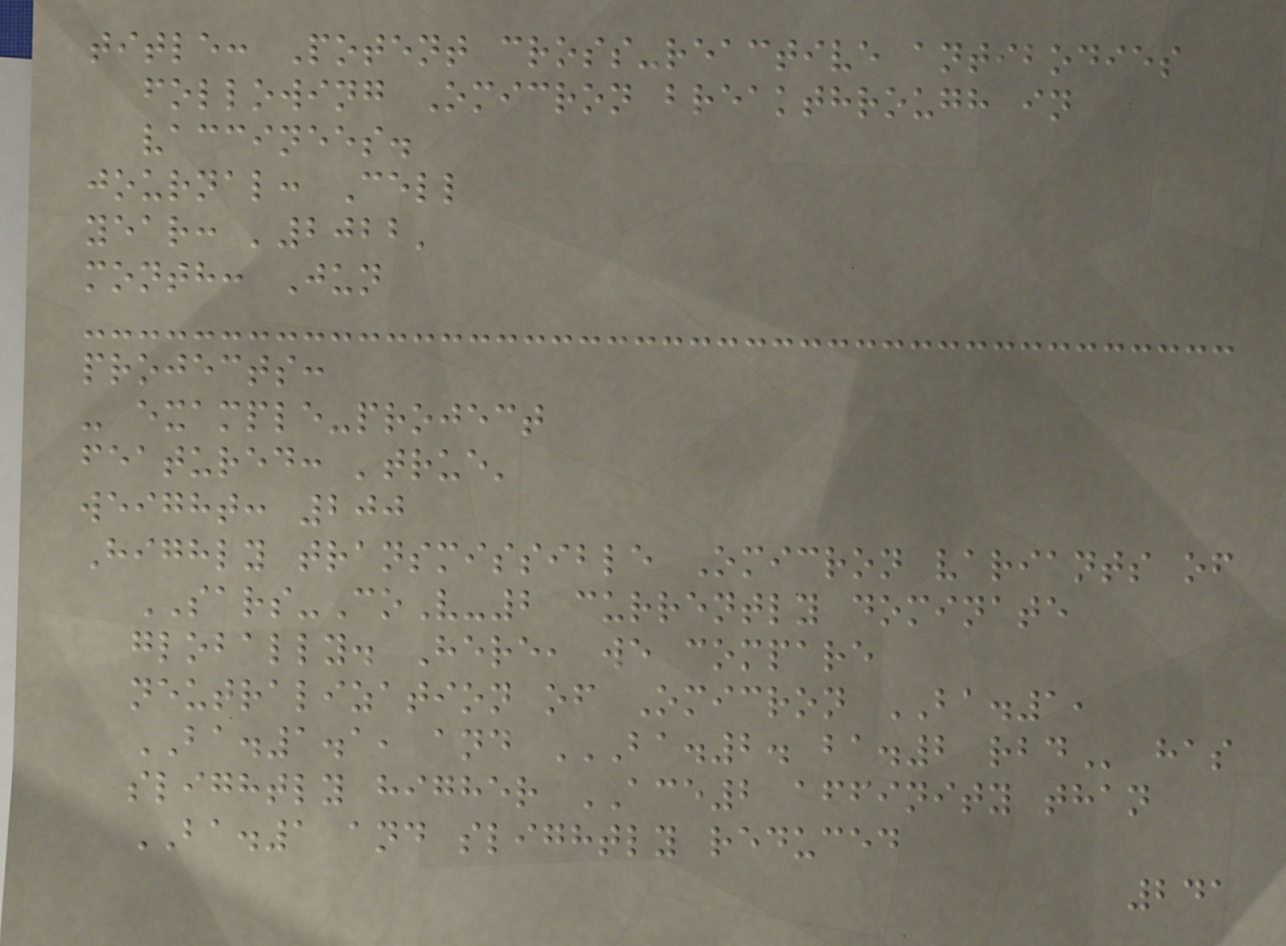title: Potent cross-reactive antibodies
following Omicron breakthrough in
vaccinees.
journal: Cell
year: '2022'
month: Jun
projects:
- example-project
featured: 'true'
weight: 200
Highly transmissible Omicron variants of
SARS-CoV-2 currently dominate
globally. Here, we compare
neutralization of Omicron BA.1,
BA.1.1, and BA.2. BA.2 RBD has
slightly higher ACE2 affinity than
BA.1 and slightly reduced
241
